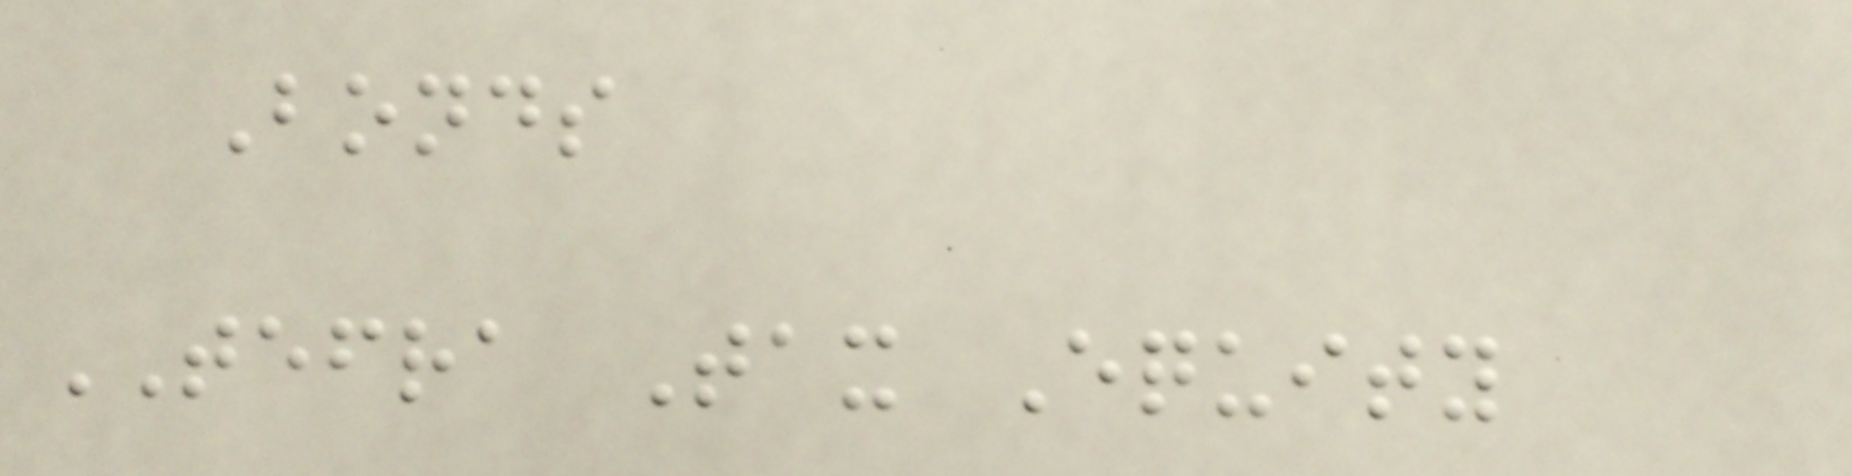Bonds
TEFRA Tax Equity
